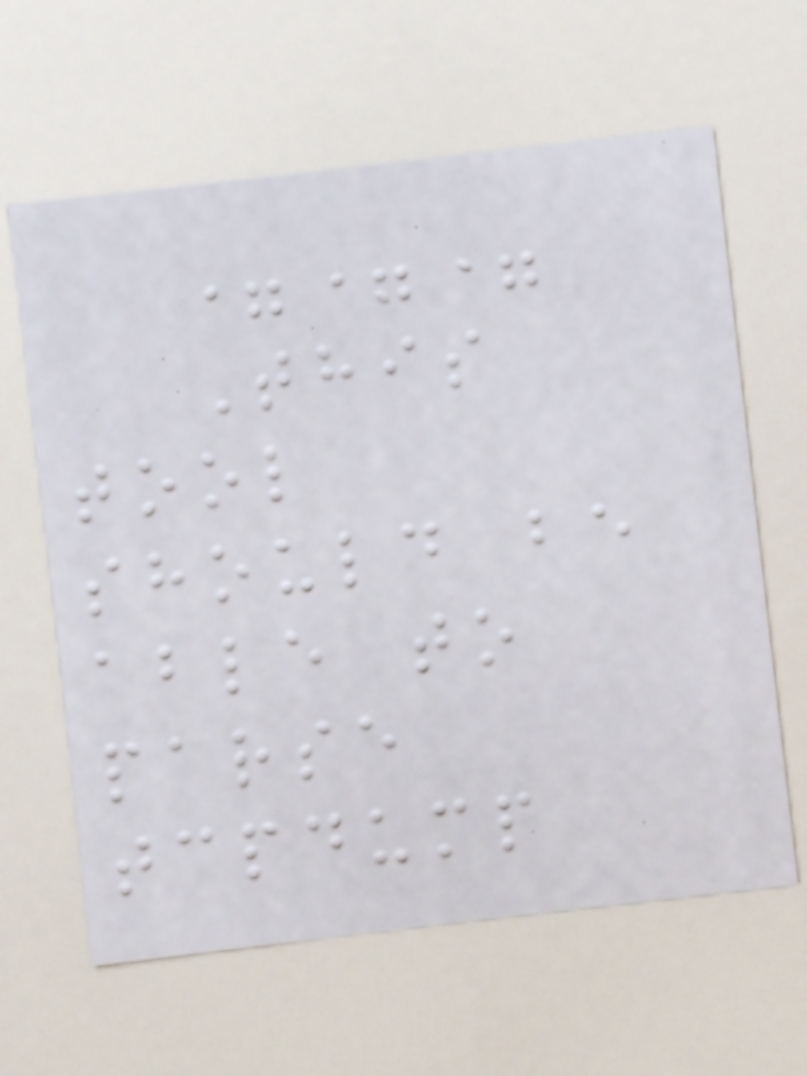===
This
tool
should be
able to
parse
tcpdump
